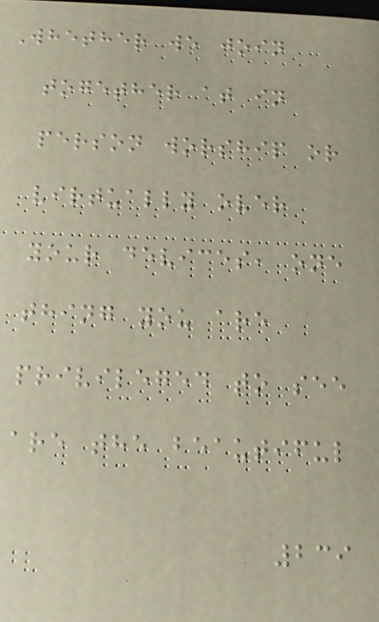Whether we join
together at in
person worship or
virtually over
your devices, one
thing you are
privileged to see
are the beautiful
239
